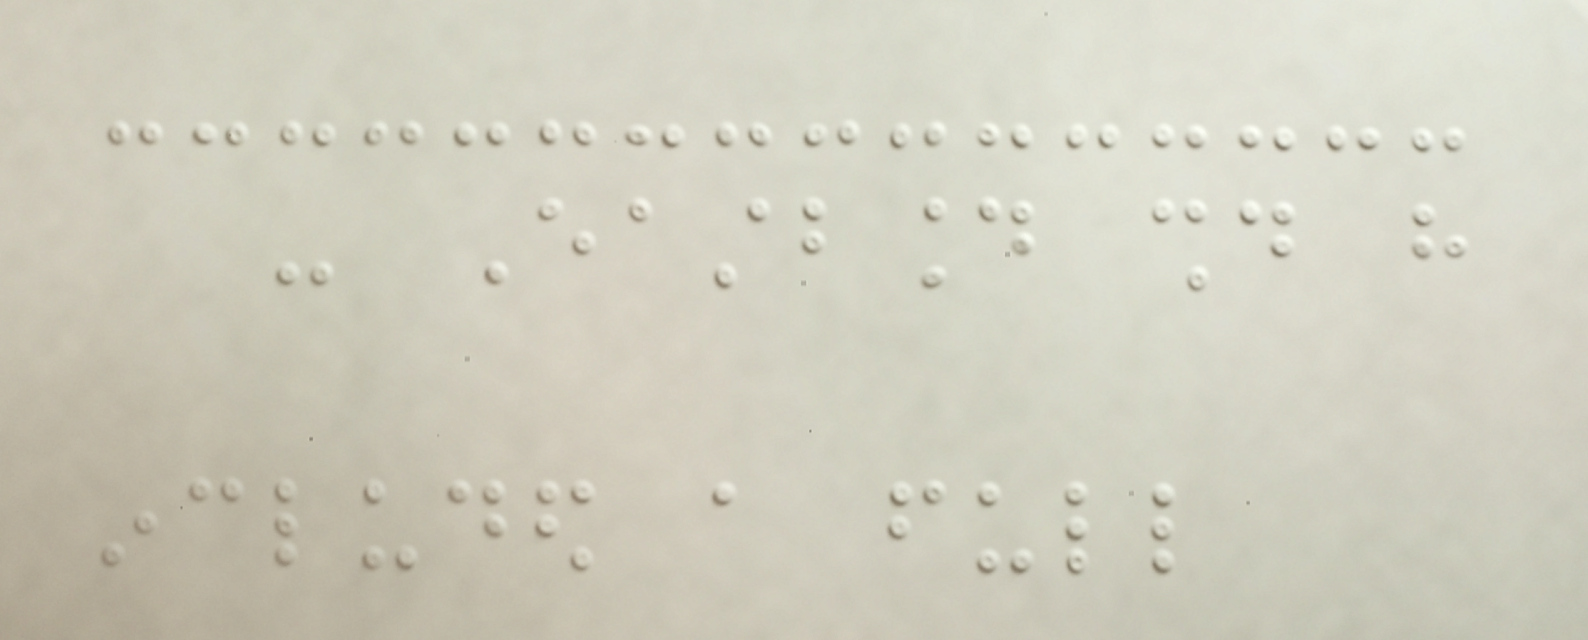- Eastbound should have
included a full
